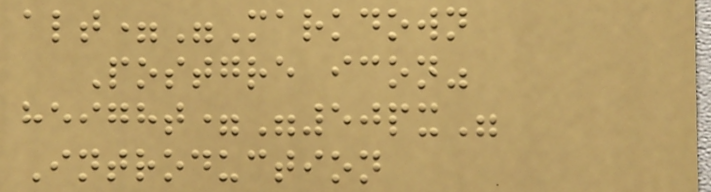alt="Markdown
Postgre icon"
height="50px"
Introduction
